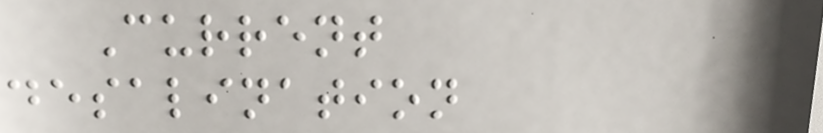Current
desalination
